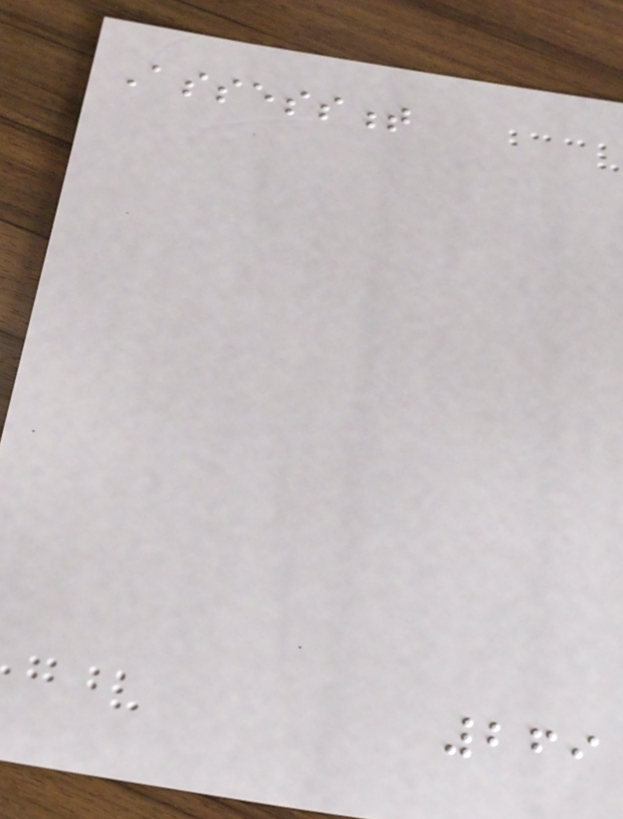Assessment
269
